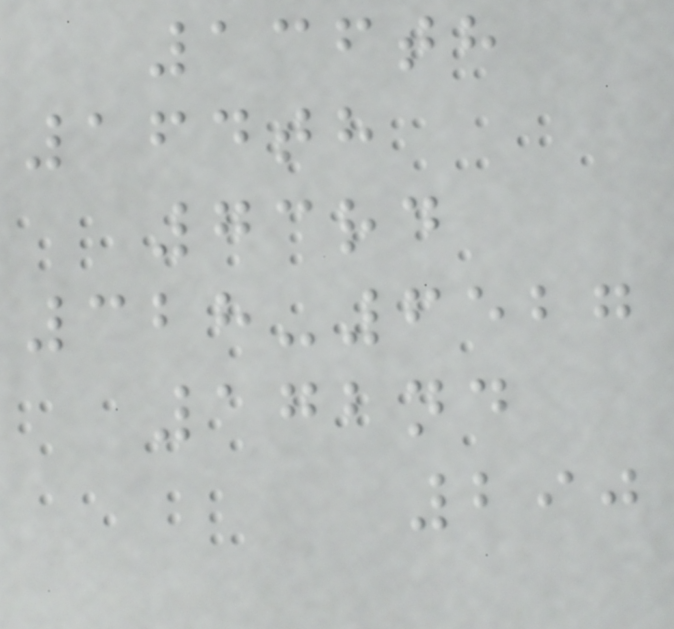136th
164th
73rd
328-6527
172nd
290
